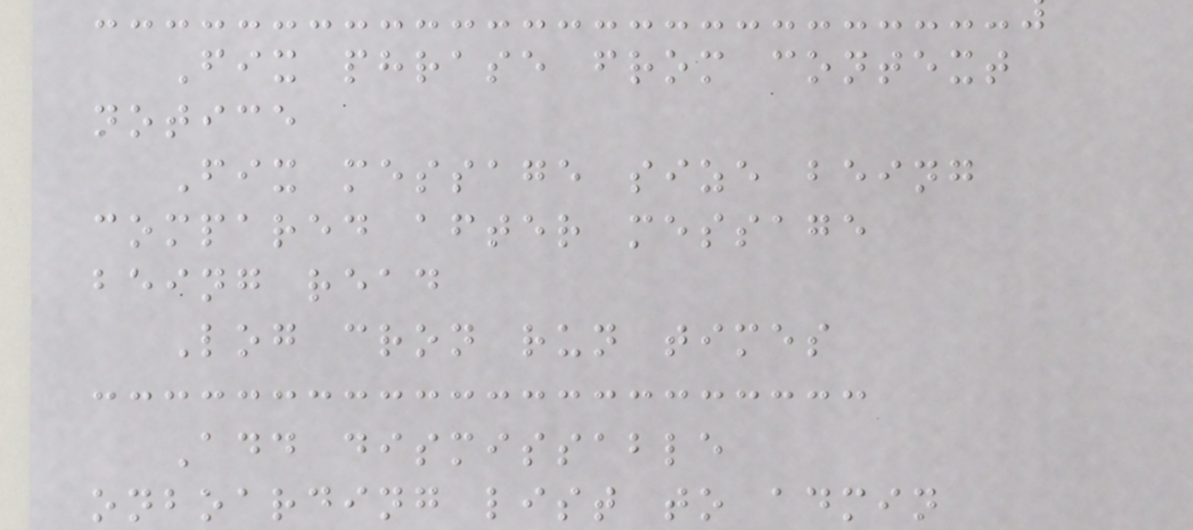Fix phrase from context
notice
Fix message size being
compared after message
being read
Log cron run times
Add dismissable
onboarding list to admin
